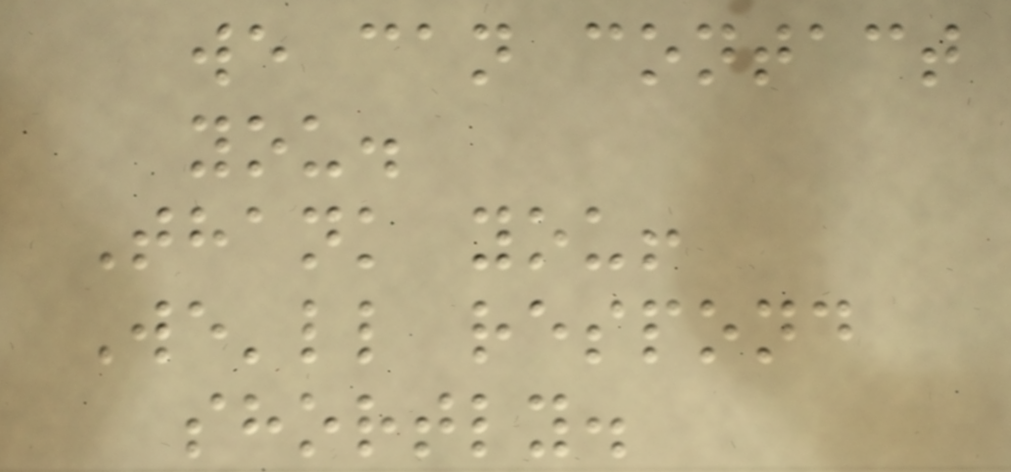we can contact
you.
Thank you!
We'll respond
shortly.
